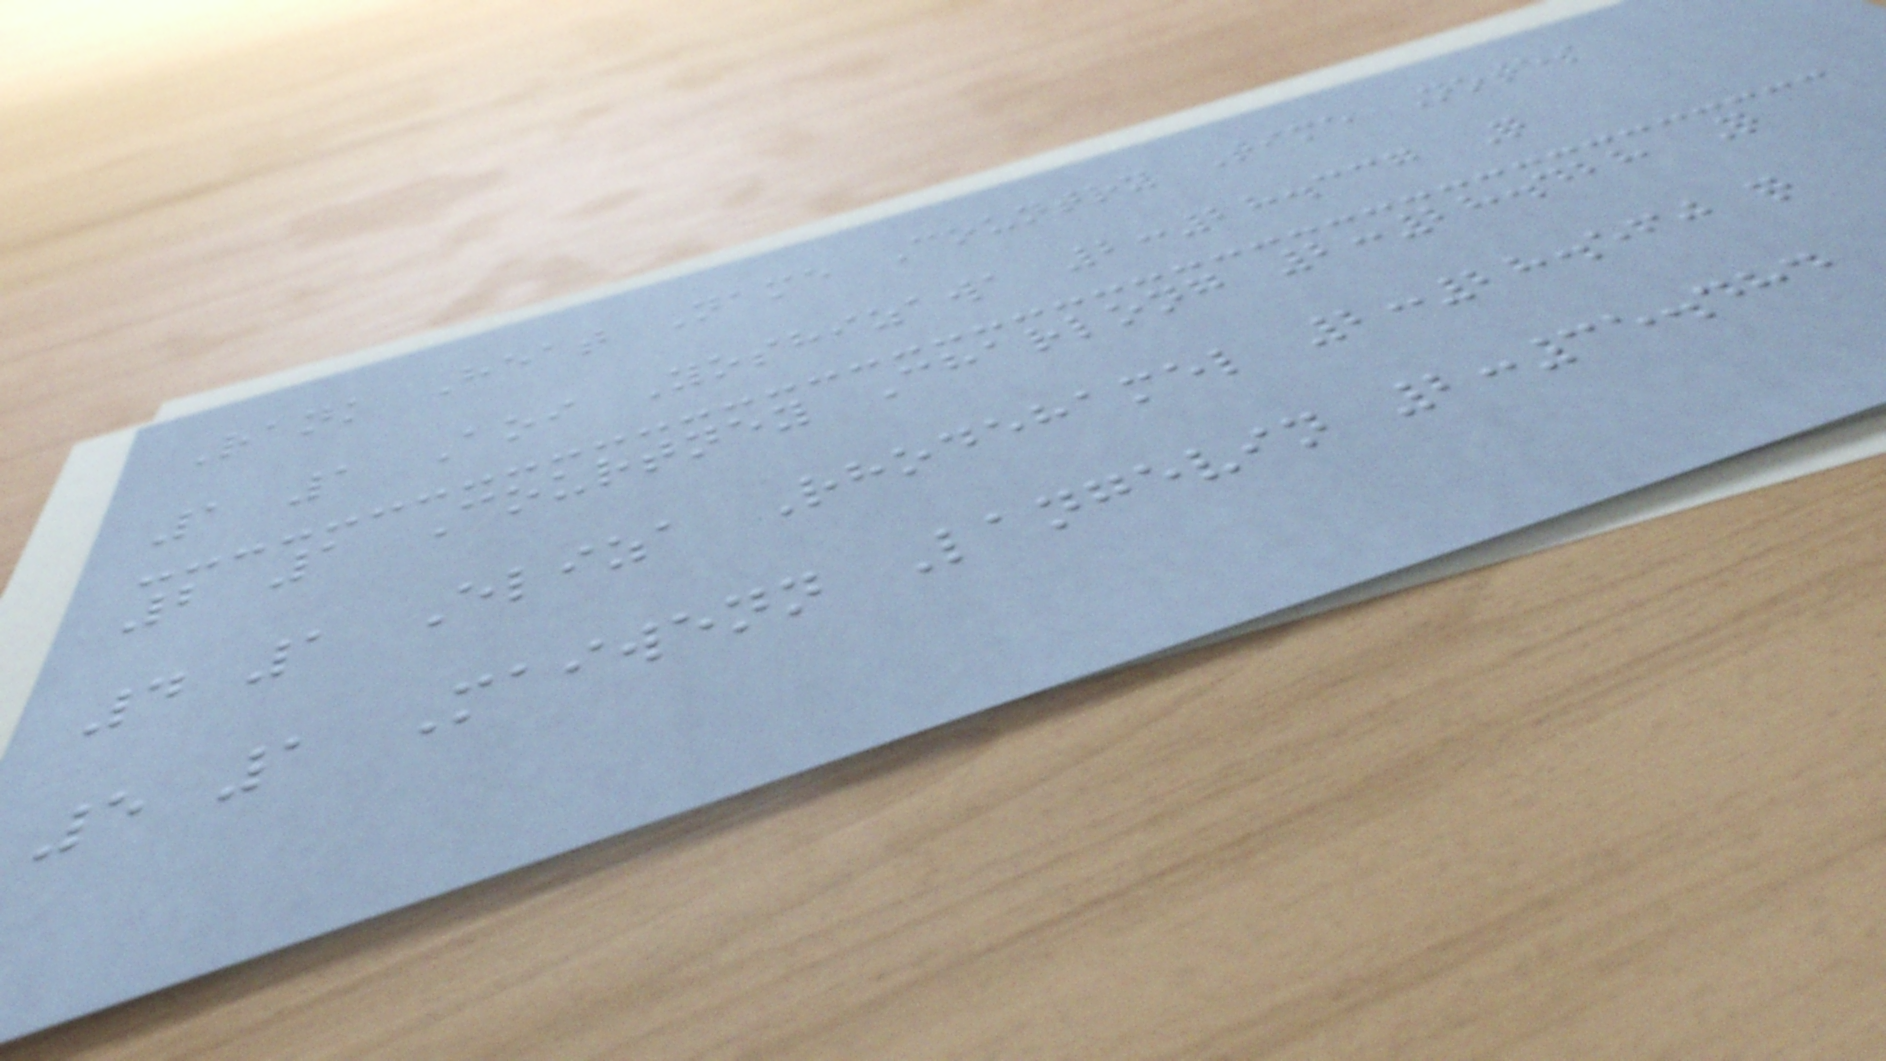Rank Heat Name Country Time Notes
1 1 Aoi Yoshizawa 2:28.337 Q
2 1 Courtney Charlong 2:28.428 Q
4 1 Eliza Rhodehamel 2:28.560 q
5 1 Maiwenn Langevin 2:35.484
